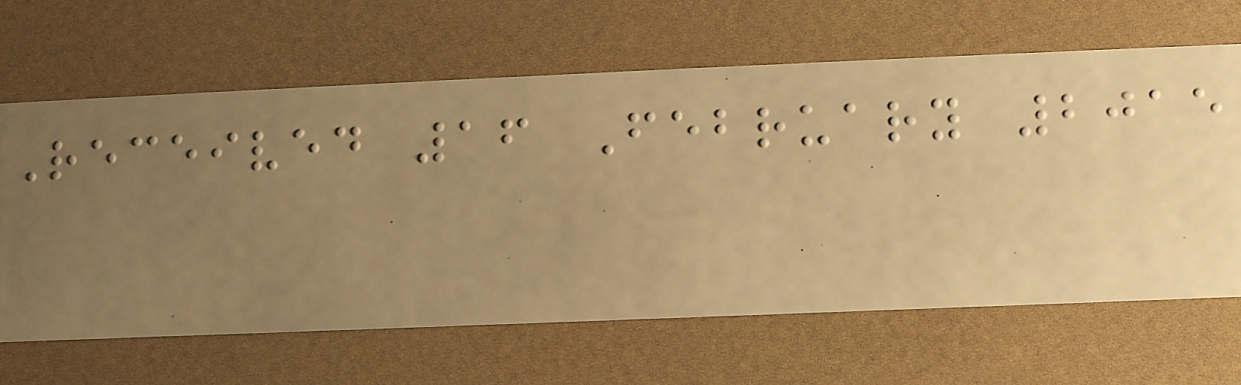Received 16 February 2015
